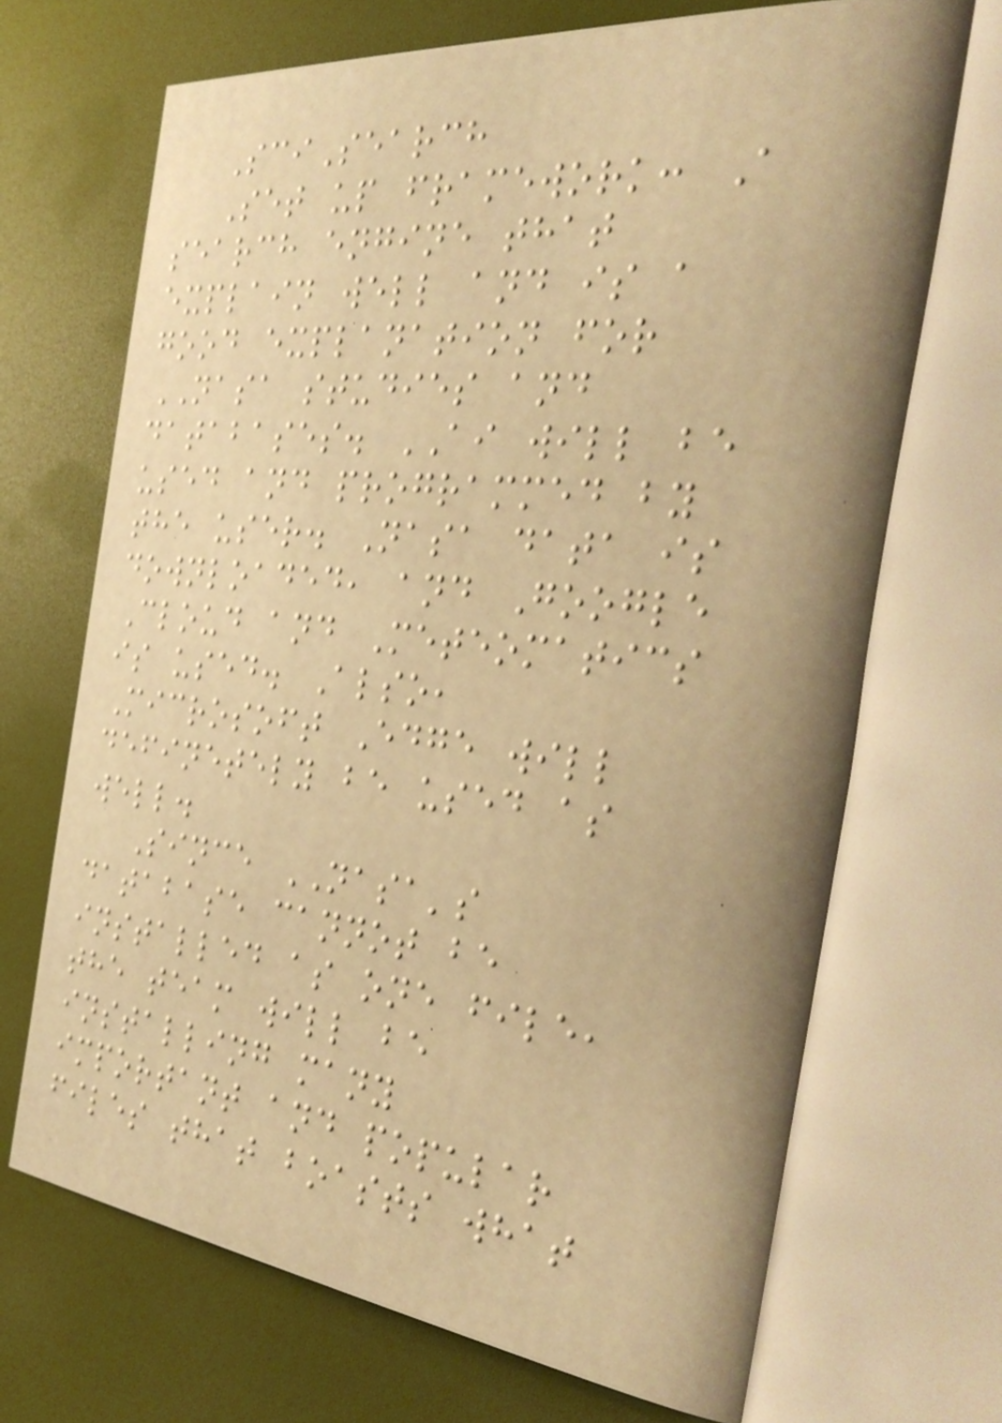SciSearch
Set up framework: A
search engine that
explain well and is a
good explanation for
NASA studies and
databases. AI will be
used and programmed by
the user. Nasa data is
downloaded, and Google
Cloud and Meteomatics
is used. Also,
Microsoft Edge will
definetely be used as
well.
Since NASA's
database cannot be
installed as one file,
the team will be
installing many
important and popular
files that boasts what
